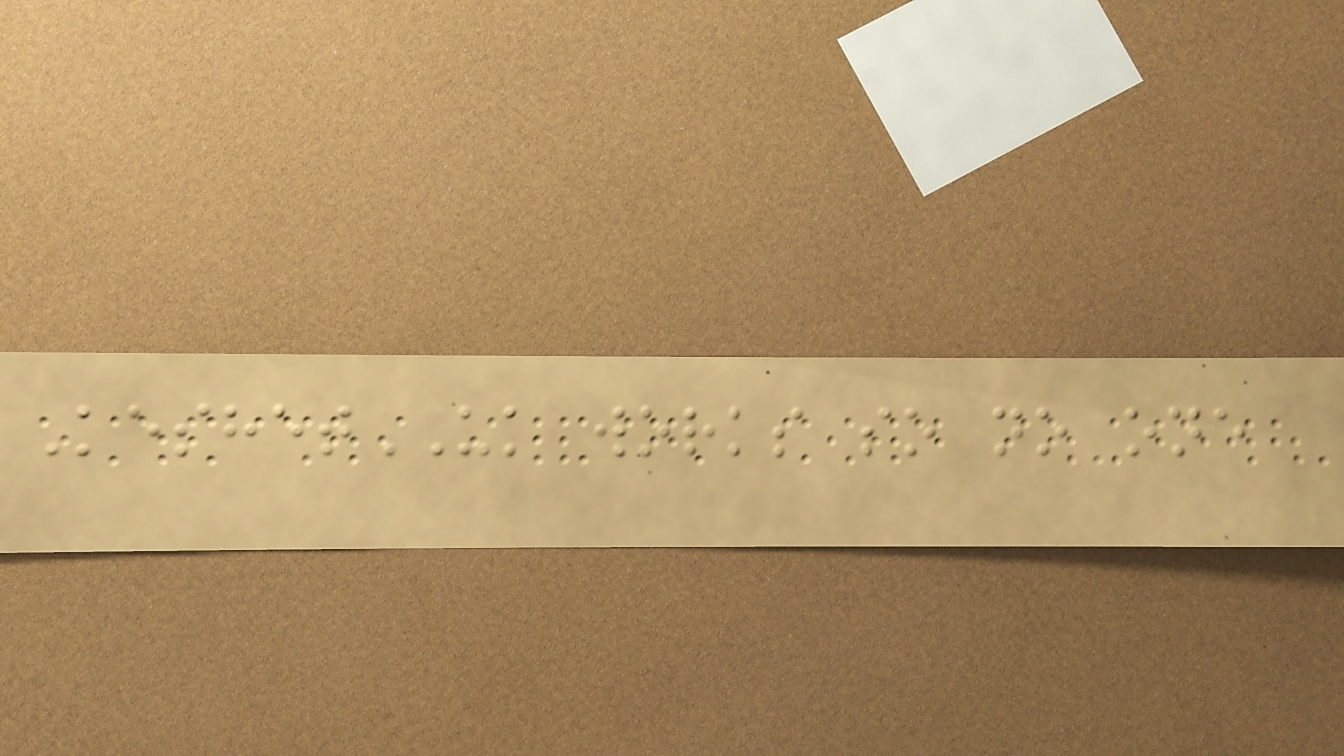KeshetUK works so no one
